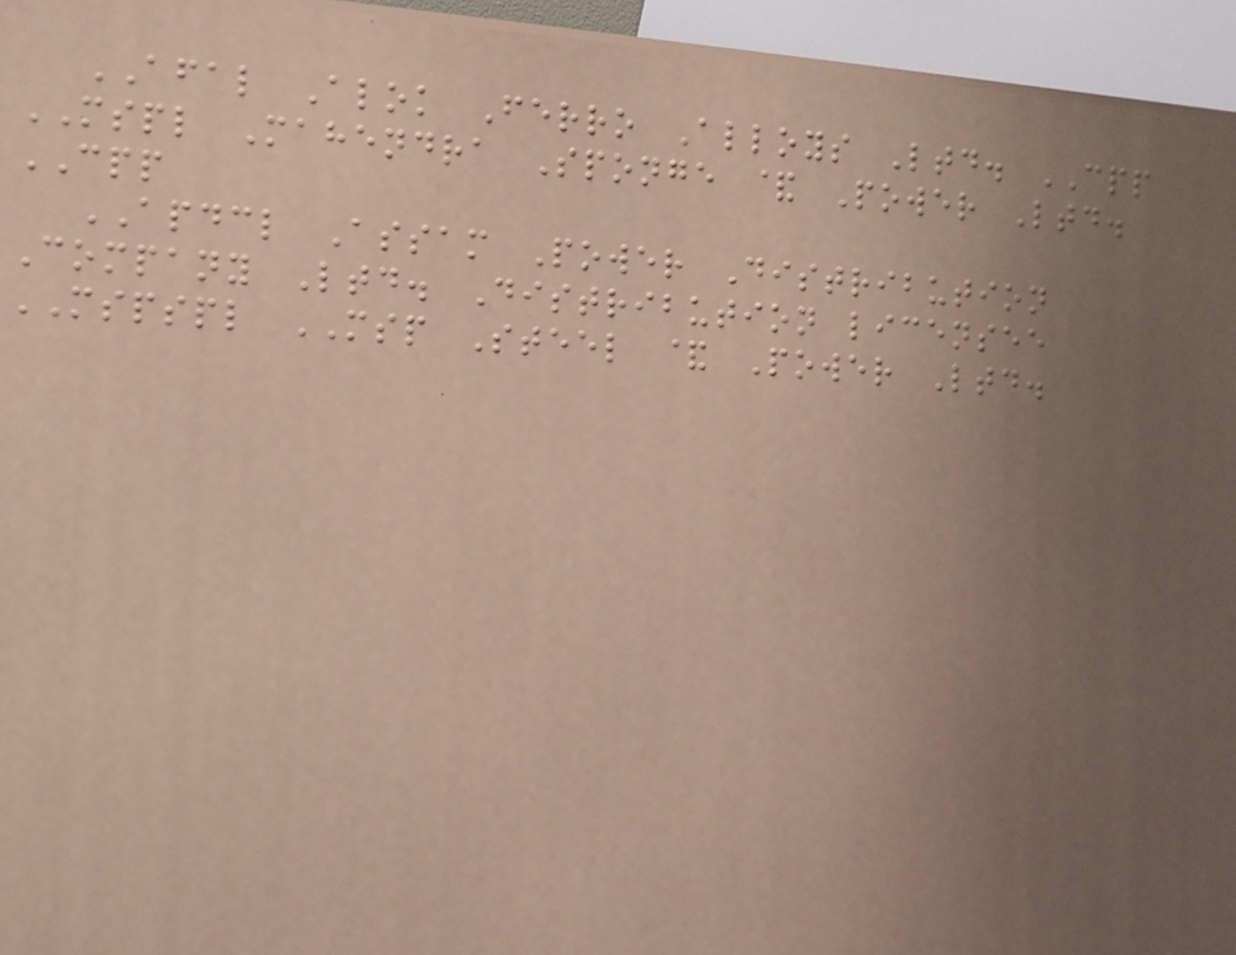AFAL Alok Ferro Alloys Ltd. CPP
MSPL Mahendra Sponge & Power Ltd.
CPP
APDCL Assam Power Distribution
Company Ltd. Distribution licensee
MSPSPL MSP Steel & Power Ltd.
